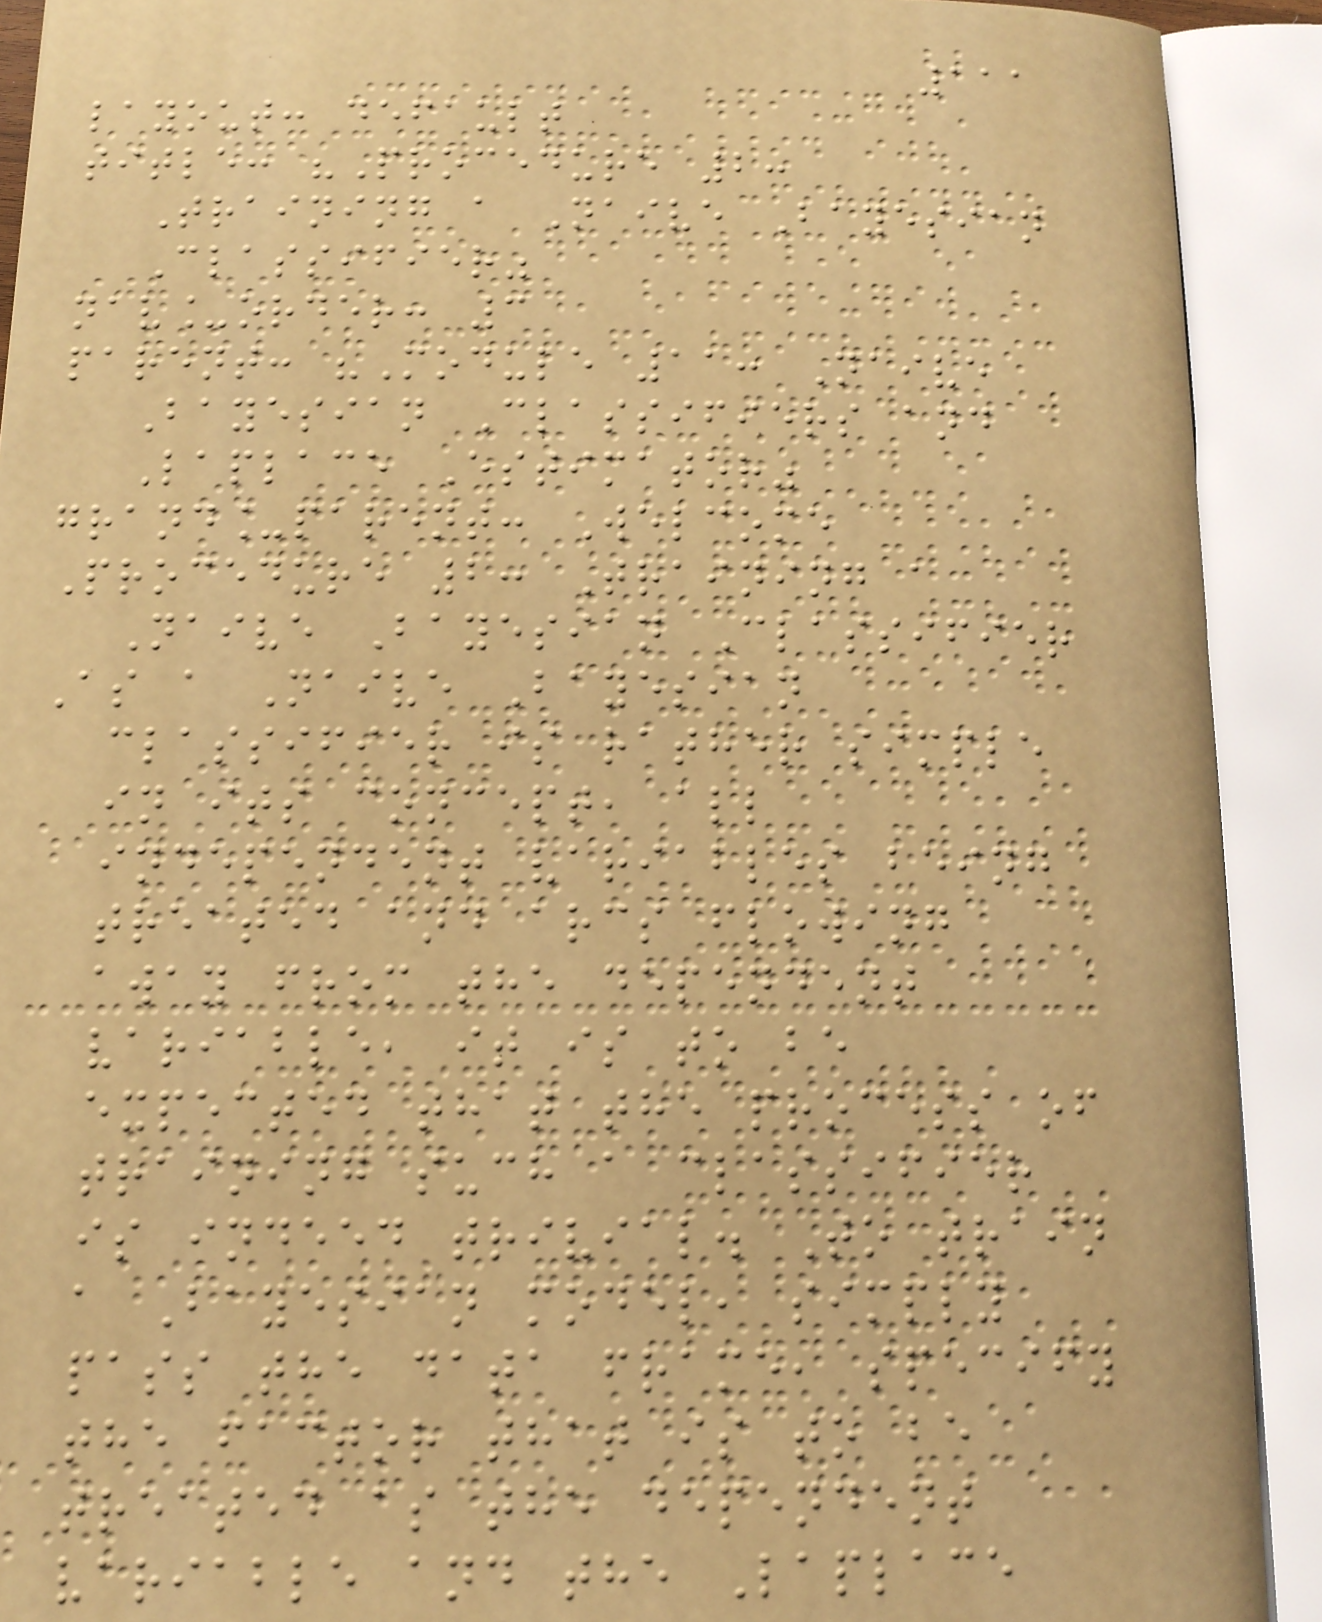111
layout: default
title: "Procedure 2:
Training a Naive Bayesian
Classifier"
nav_order: 3
parent: "Module 11: Naive
Bayesian Classifiers and
Laplace Estimator"
grand_parent: Welcome
Procedure 2: Training a
Naive Bayesian Classifier
As a Naive Bayesian
classifier is rather simple
in its concept, all
independent variables being
treated and arcs flowing
away from the dependent
variable, it is to be
expected that the process of
training such a classifier
is indeed trivial. To train
a Bayesian model, simply
pass the data frame, specify
the factor that is to be
treated as the dependent
variable and the Laplace
